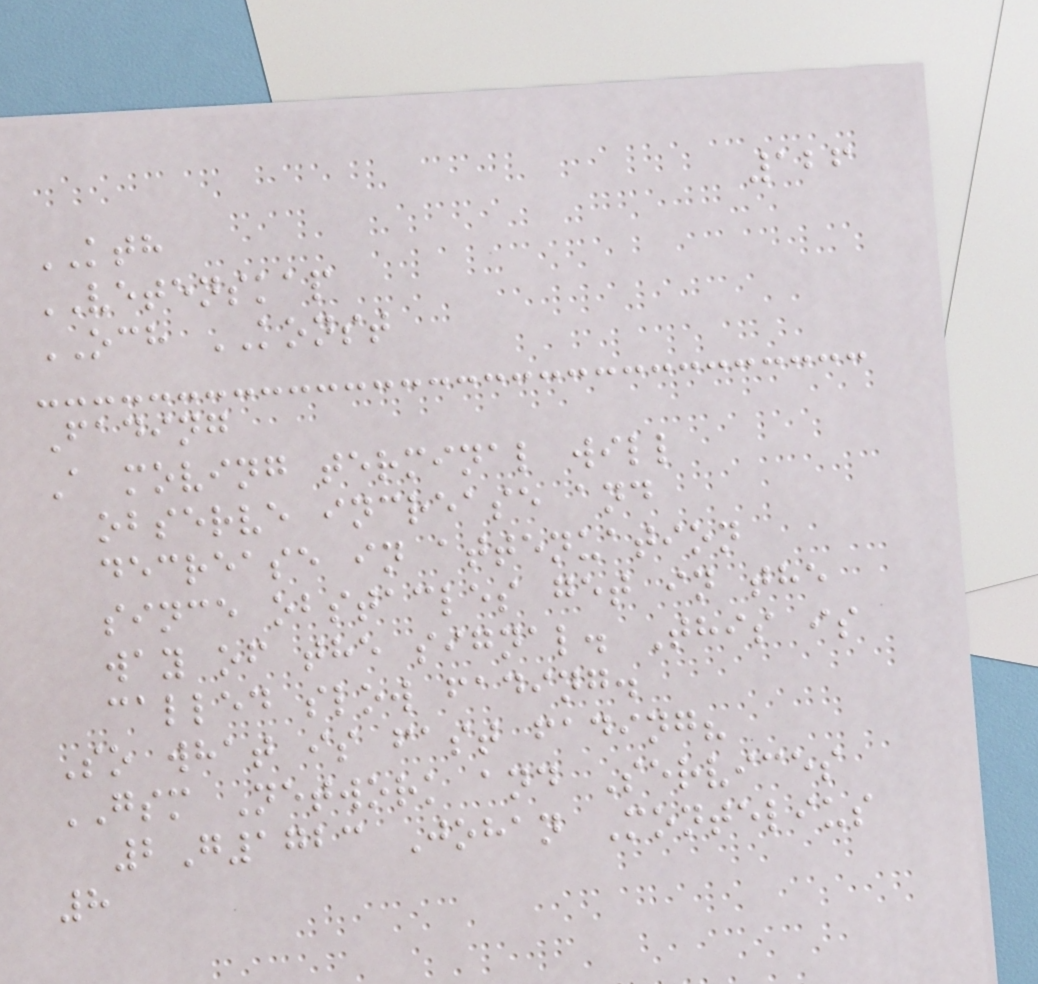126
KTH
VETENSKAP
OCH KONST
Fading
A moving terminal will
observe increase and
decrease in attenuation
since obstacles get in the
way of the signal. This is
called slow fading.
So what is fast fading?
GSM Network and Services
2G1723 Johan Montelius
8
